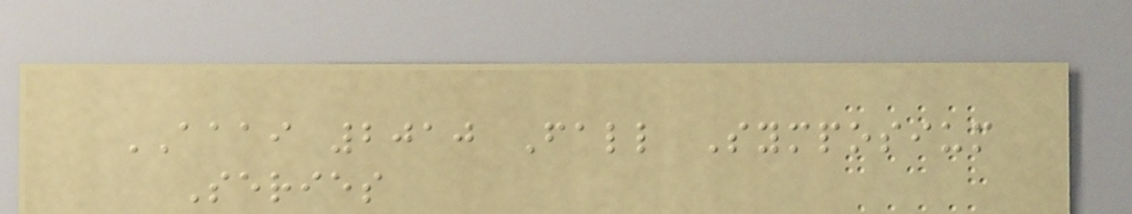AAAI 2010 Fall Symposium
Series
